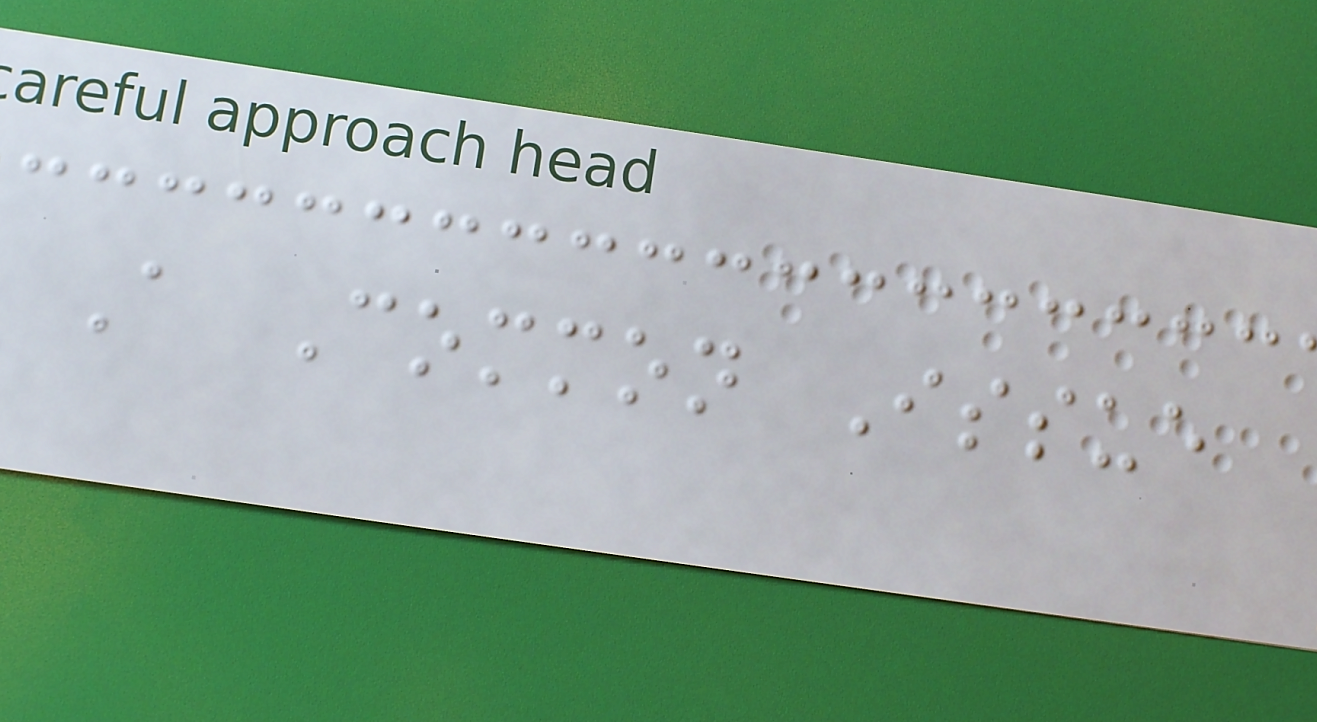A Common Issue
